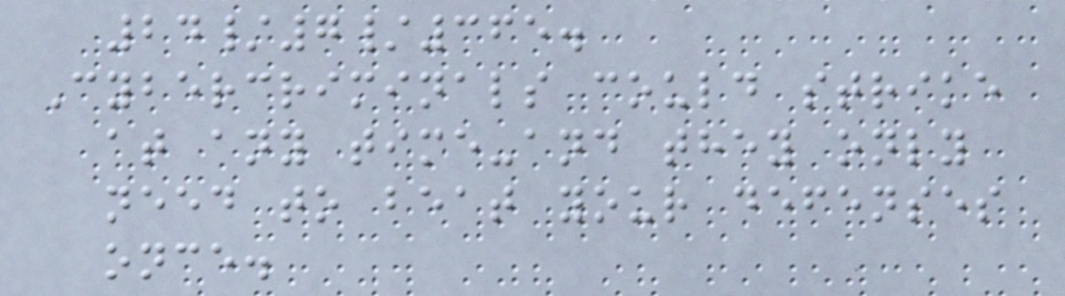24/7/365.
Cybercriminals could strike
at any time-and they only
need to beat your defenses
once.
